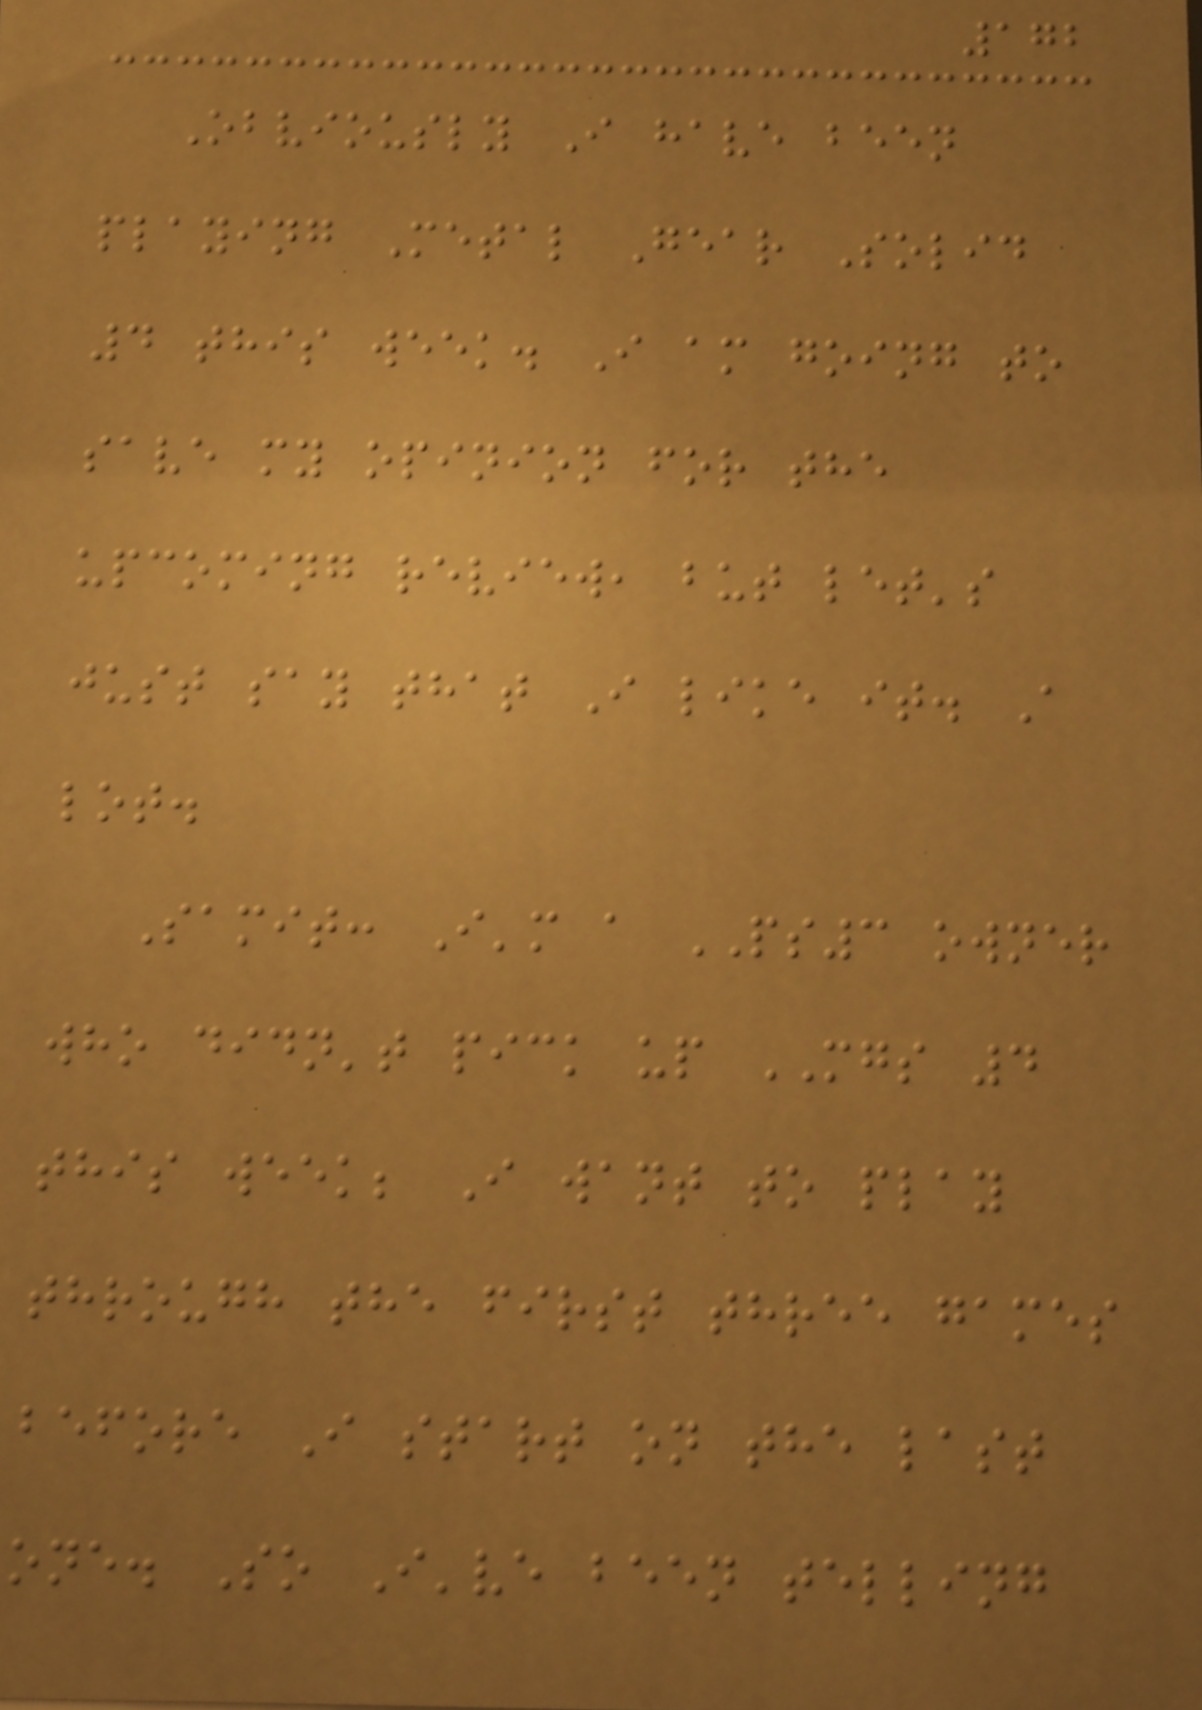172
Obviously I have been
playing Metal Gear Solid
4 this week. I am going to
save my opinion for the
upcoming review, but let's
just say that I like it. A
lot.
Samit: I'm a PS3 owner
who didn't pick up MGS 4
this week; I want to play
through the first three games
before I start on the last
one. So I've been telling
